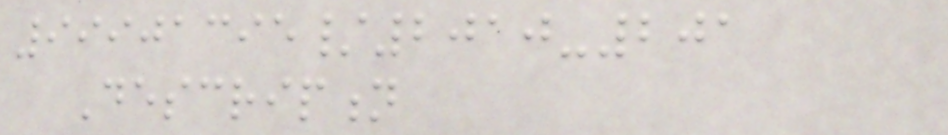99901395/2010-201
Description
